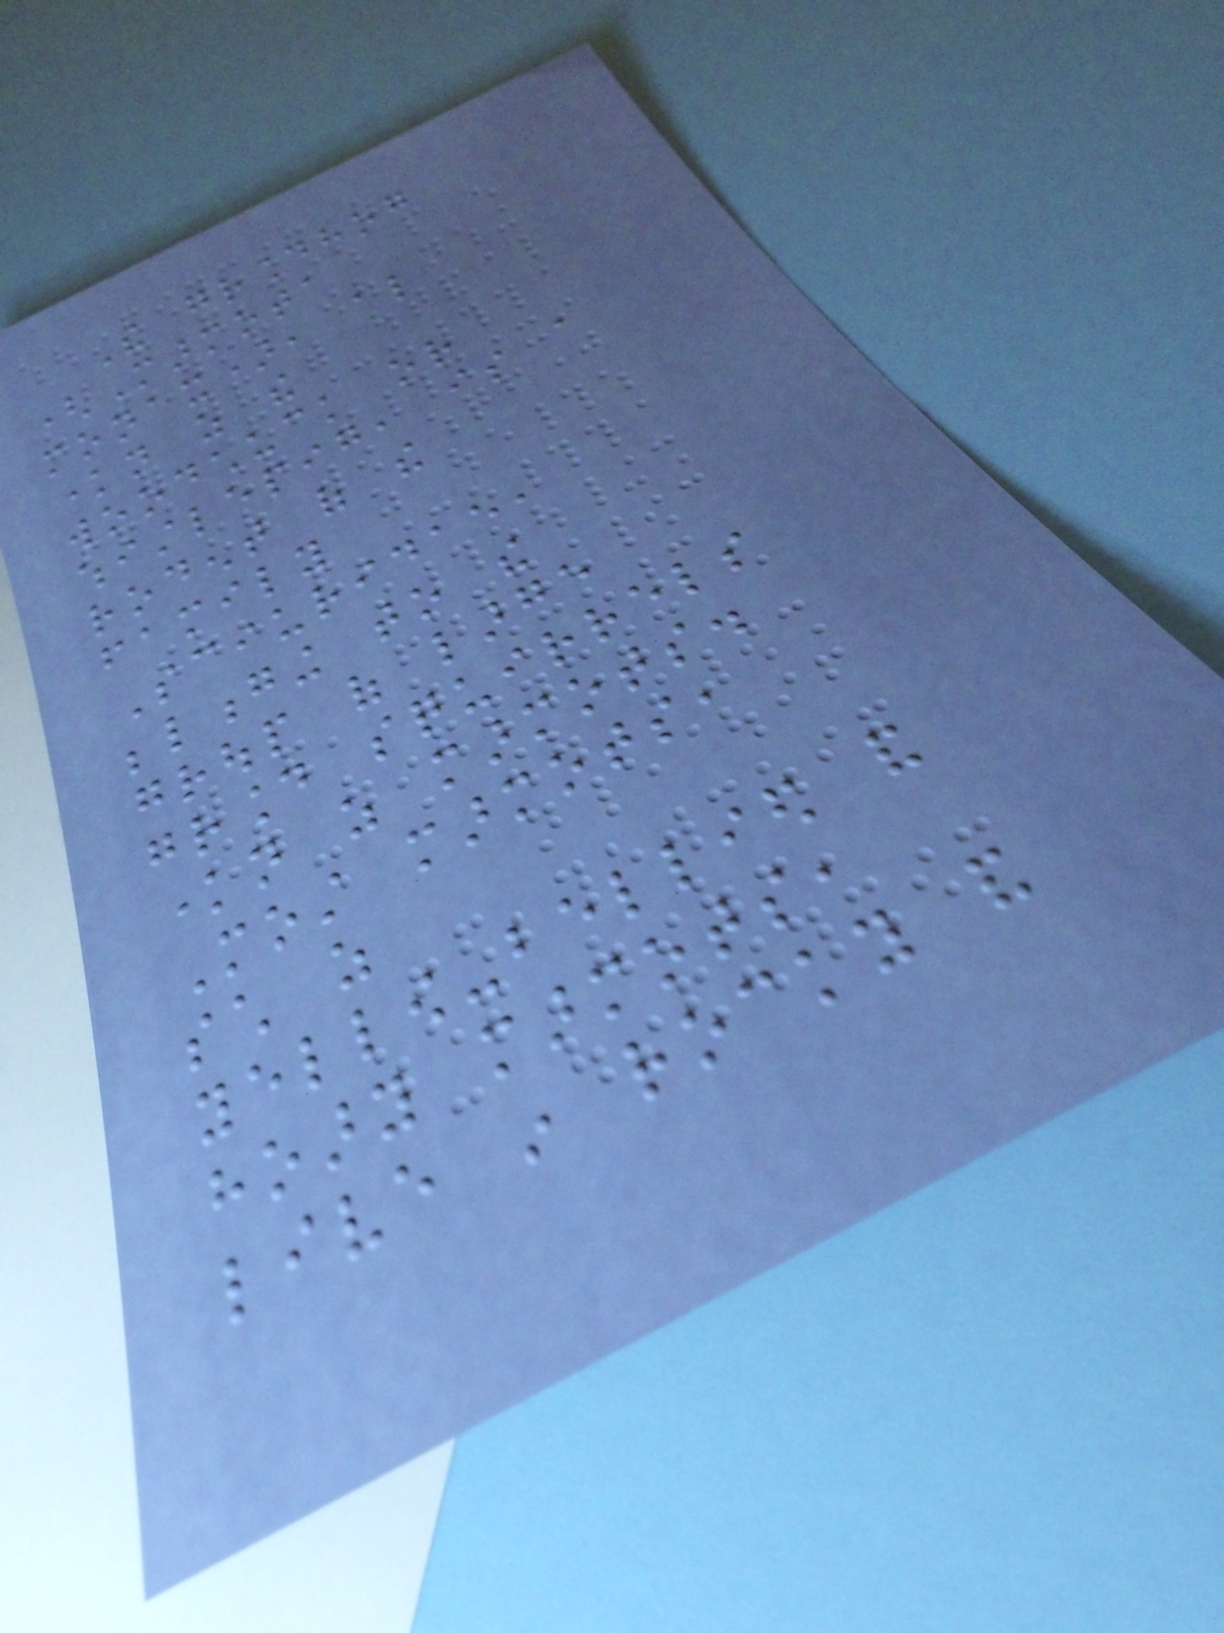The groundhog
(Marmota
monax), also
known as the
woodchuck or
whistlepig, is a
rodent of the
family
Sciuridae,
belonging to the
group of large
ground squirrels
known as marmots.
Most marmots,
such as
yellow-bellied and
hoary marmots,
live in rocky and
